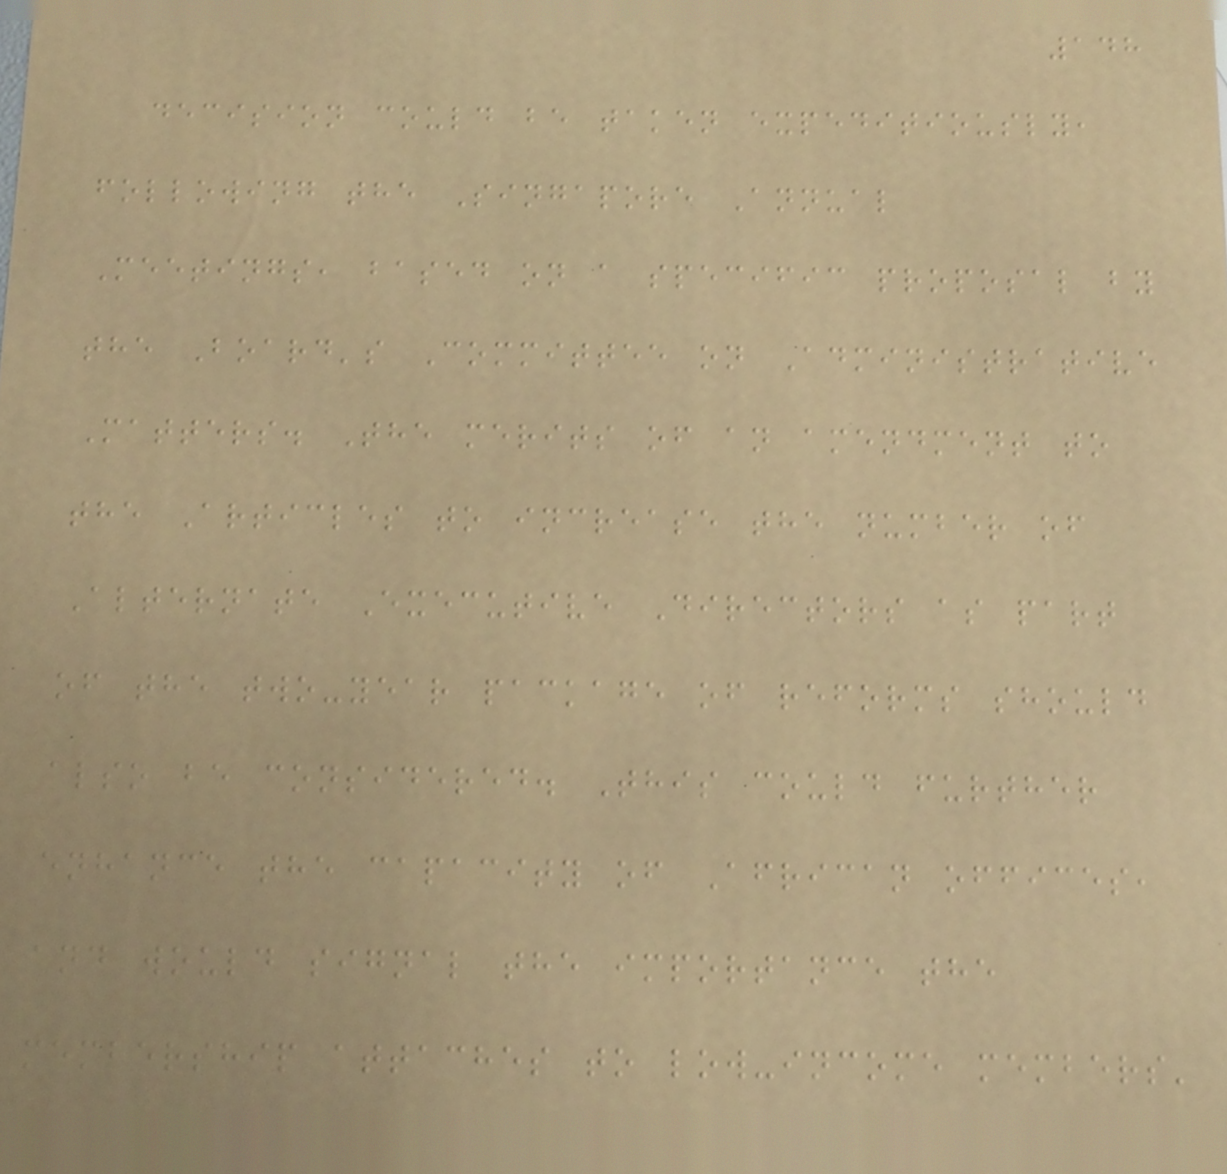148
decision could be taken expeditiously,
following the Singapore Annual
Meetings, based on a specific proposal by
the Board's Committee on Administrative
Matters. The merits of an amendment to
the Articles to increase the number of
Alternate Executive Directors as part
of the two-year package of reforms should
also be considered. This could further
enhance the capacity of African offices,
and would signal the importance the
membership attaches to low-income members'
